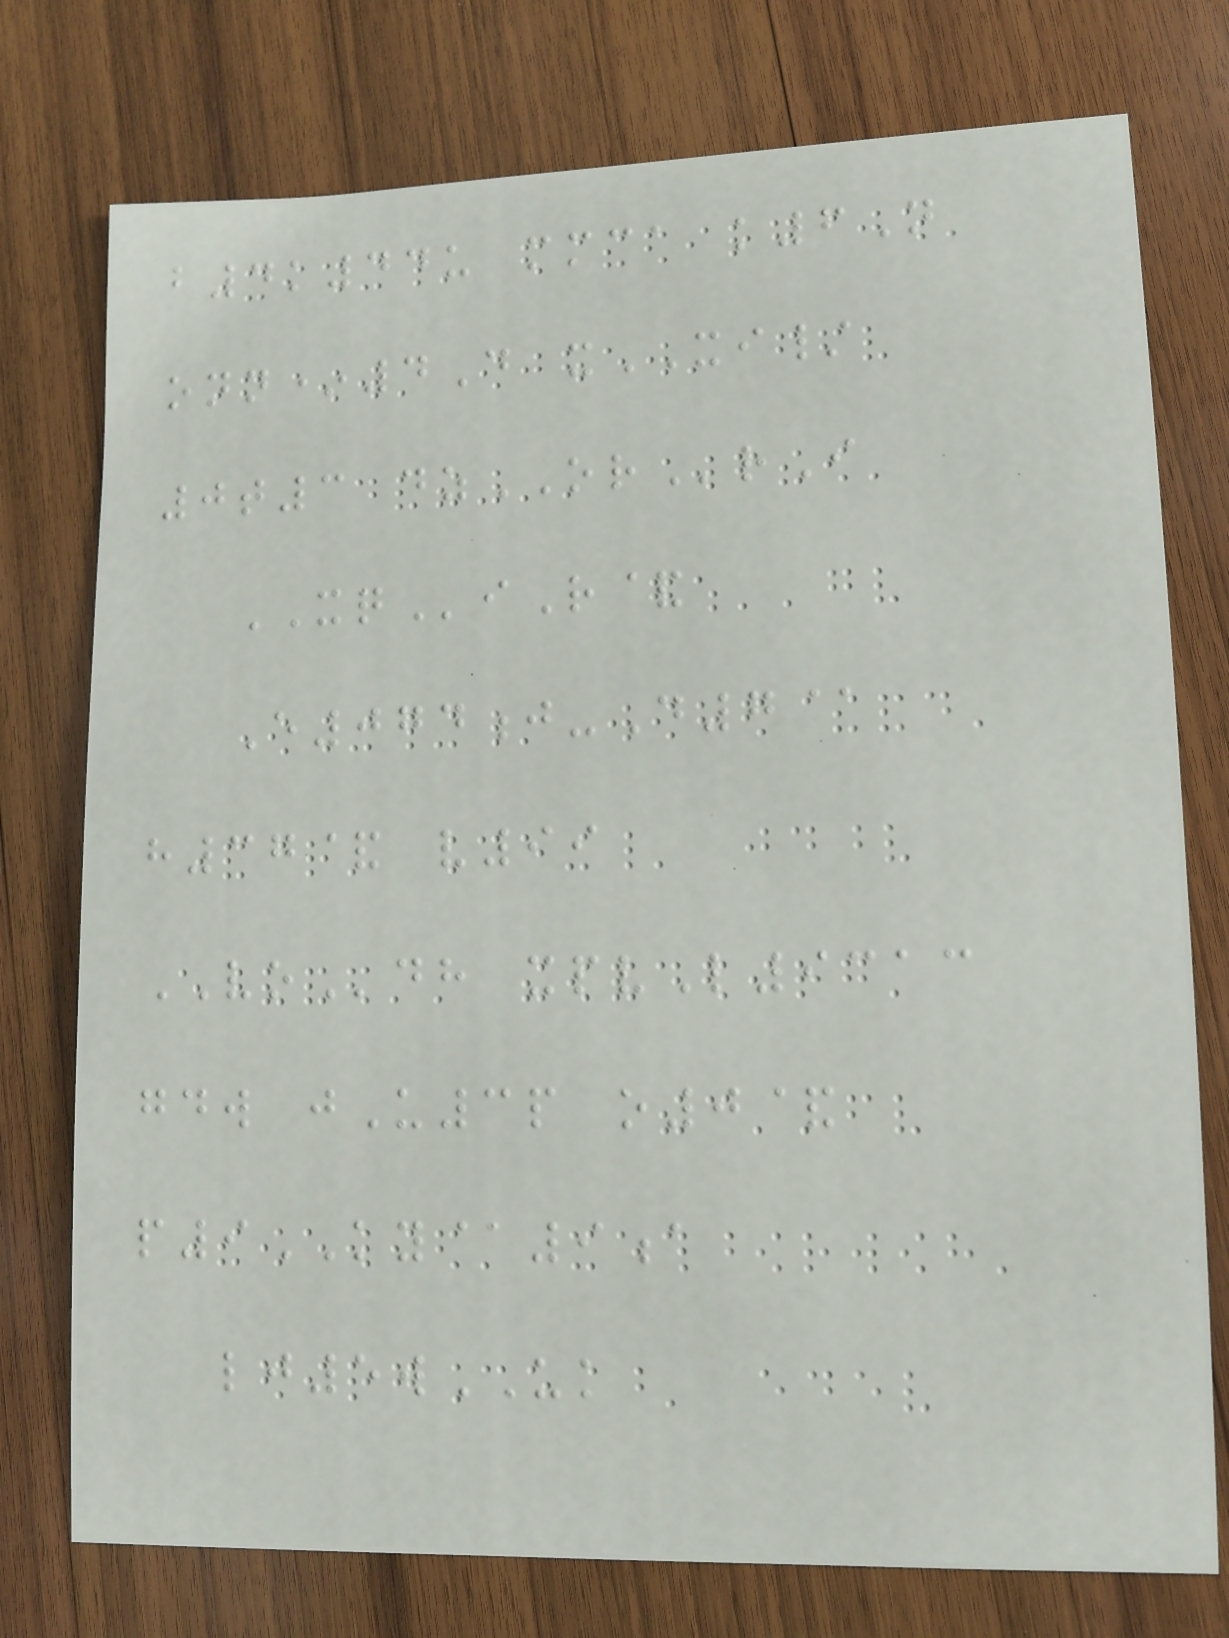b4k44u mmca k6N
onn*4D xXI/
0t3 dzORrI
XQiR&
E074j-D7@
h37& v99
VOdh xpvL9313
gdw jU3p o0&
p9KY@9a
lj5wUK
